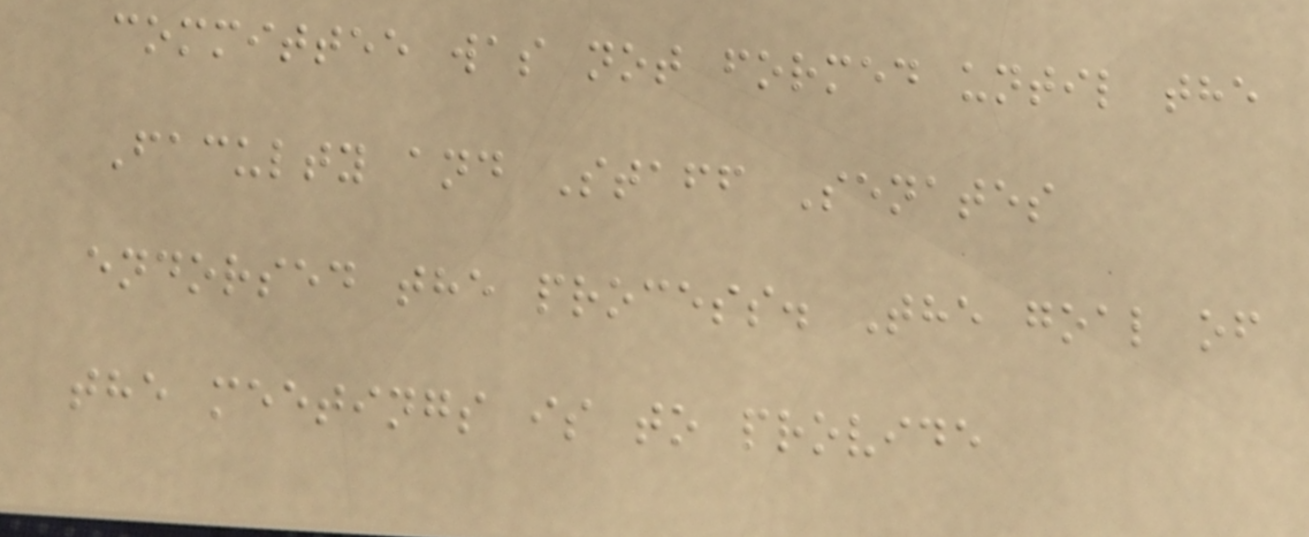committee was not formed until the
Faculty and Staff Senates
endorsed the process. The goal of
the meetings is to provide
